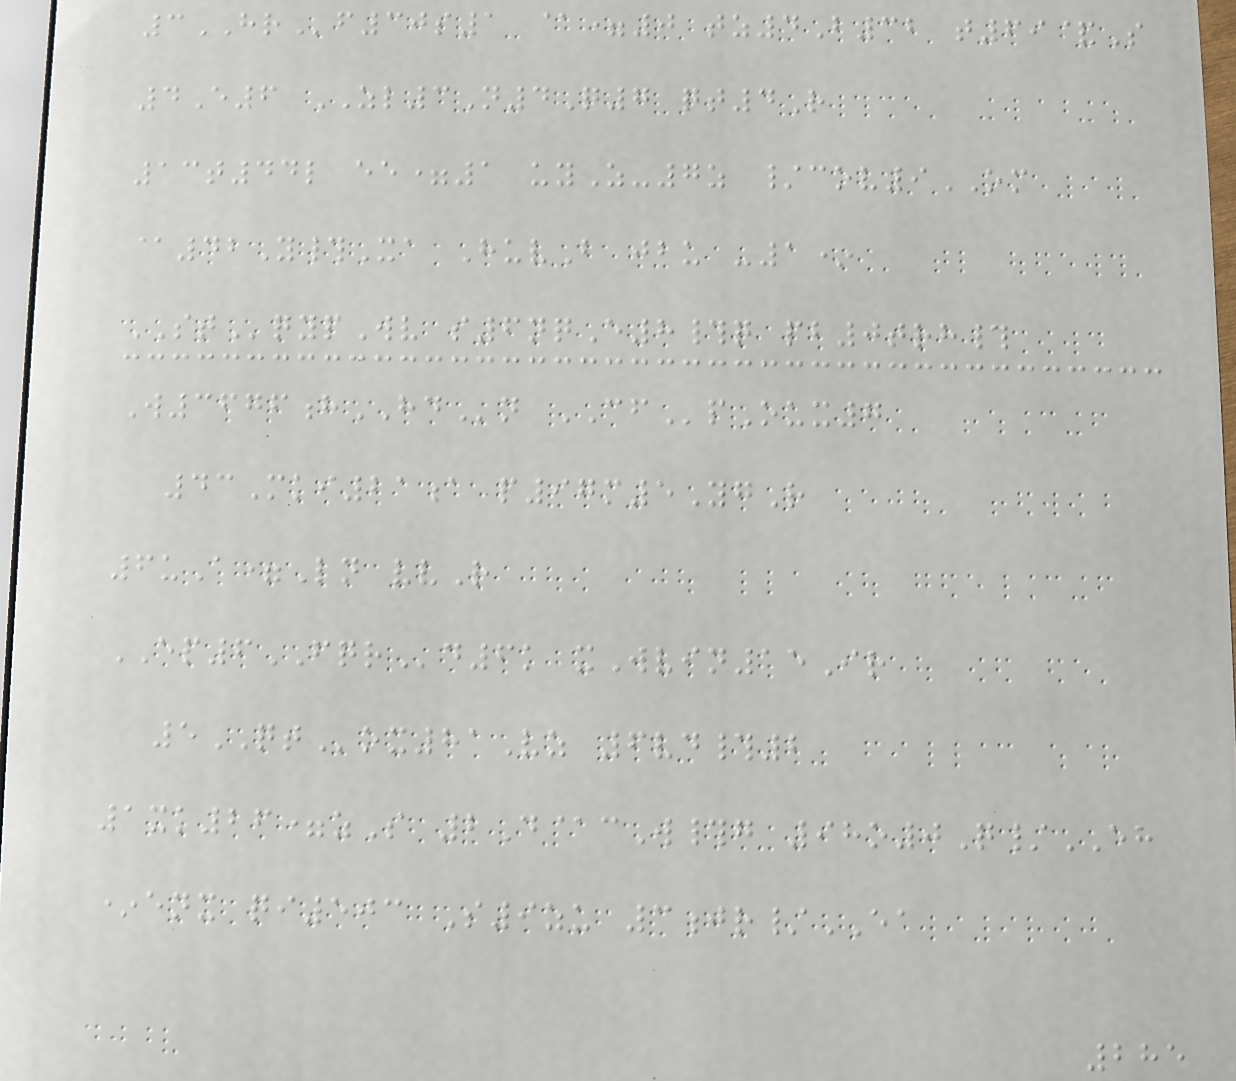3HRf30s1 @=0 tz4B32 t69&S
4E6 ZL3N4Q7 qt4R
13t44l ee=1 uyZ-7z /cov9OM
@42Y#Xa HuvB jbu -1*
STqypWv s6nqE8#q pb0trh#
W3676hHDn CFpOux7
43Mki21a p97m5YgR
6uA=Ln vvR
EP6FQRd6k xWvin15Ir
5QTox81Vz 6vd#2
1xk26=zS 2D@cW#g 98o0Q/EH
*enx qi503 S9zu 3jr/EA
285
